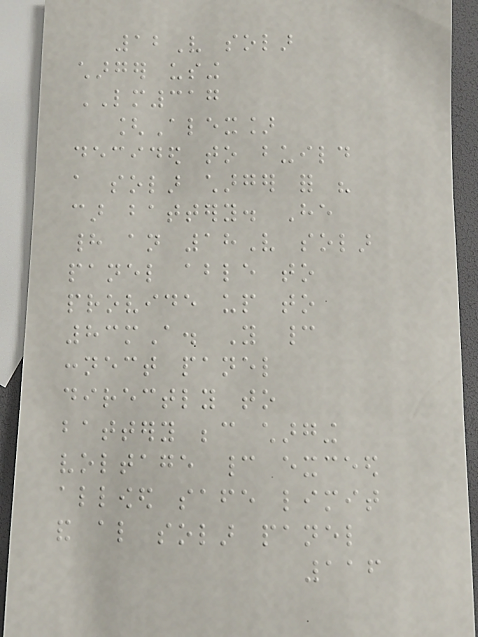12V solar
charger using
LM317
[Alex]
decided to build
a solar charger for his
car battery. He
had an 18V solar
panel able to
provide up to
83mA. You cannot
connect panel
directly to
battery because charging
voltage cannot exceed
allowed safe limit
and also solar panel
116
